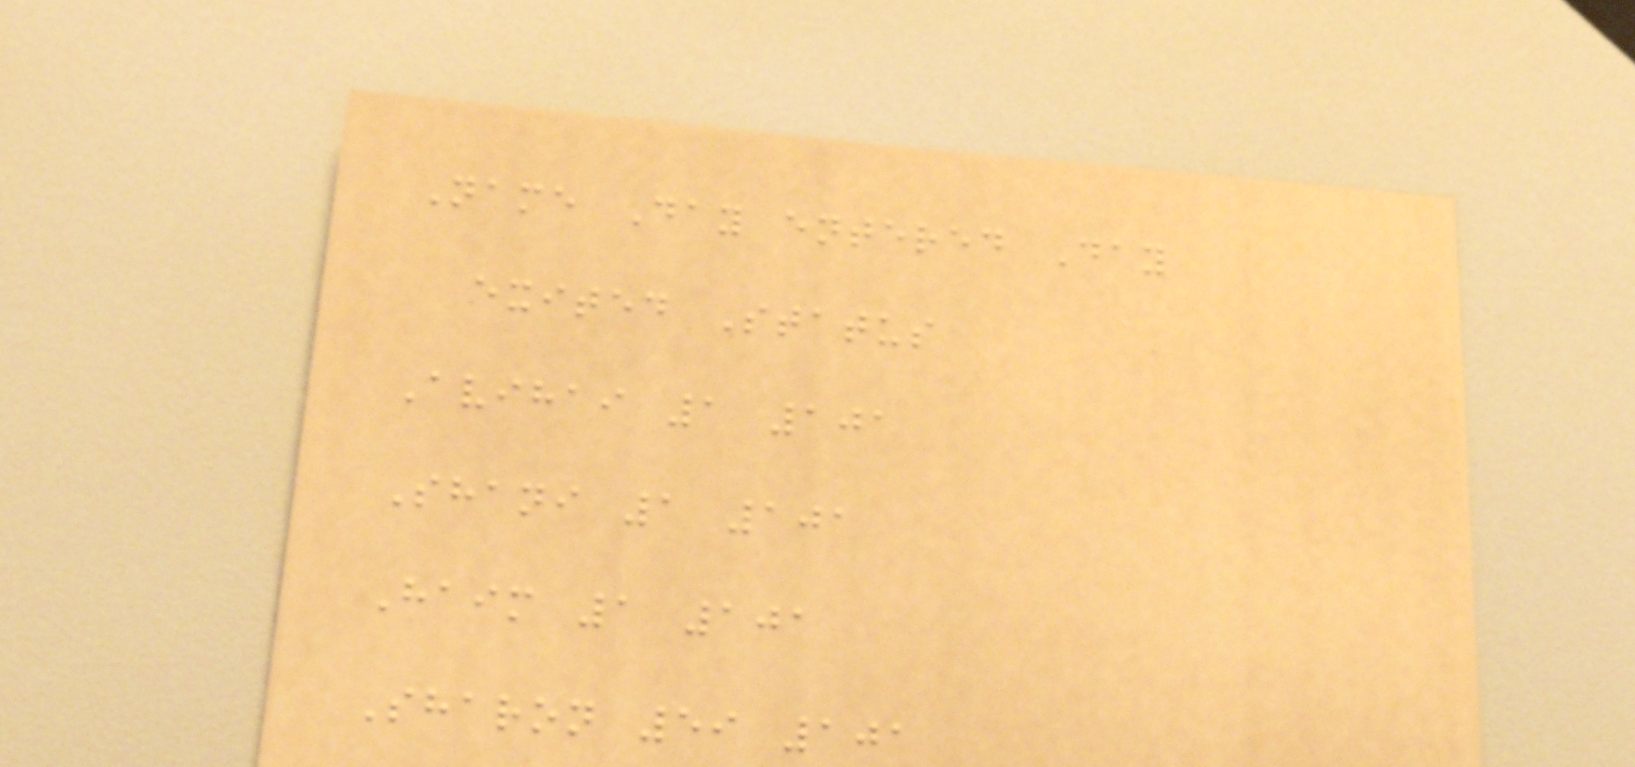Name Day entered Day
exited Status
Avihai 1 101
Shani 1 101
Haim 1 101
Sharon 59 101
